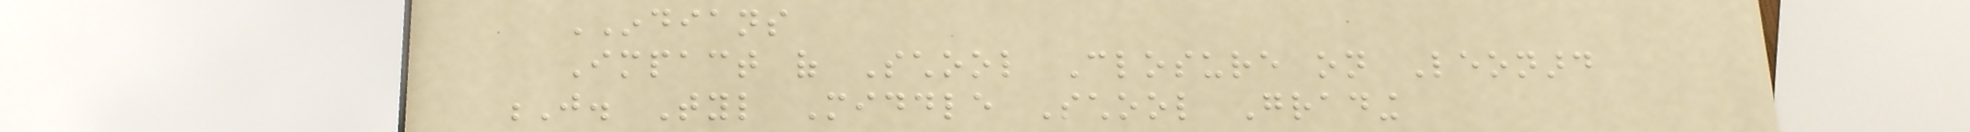INDIANS
Impact of School Closure on Leonard
J. Tyl Middle School Grading
